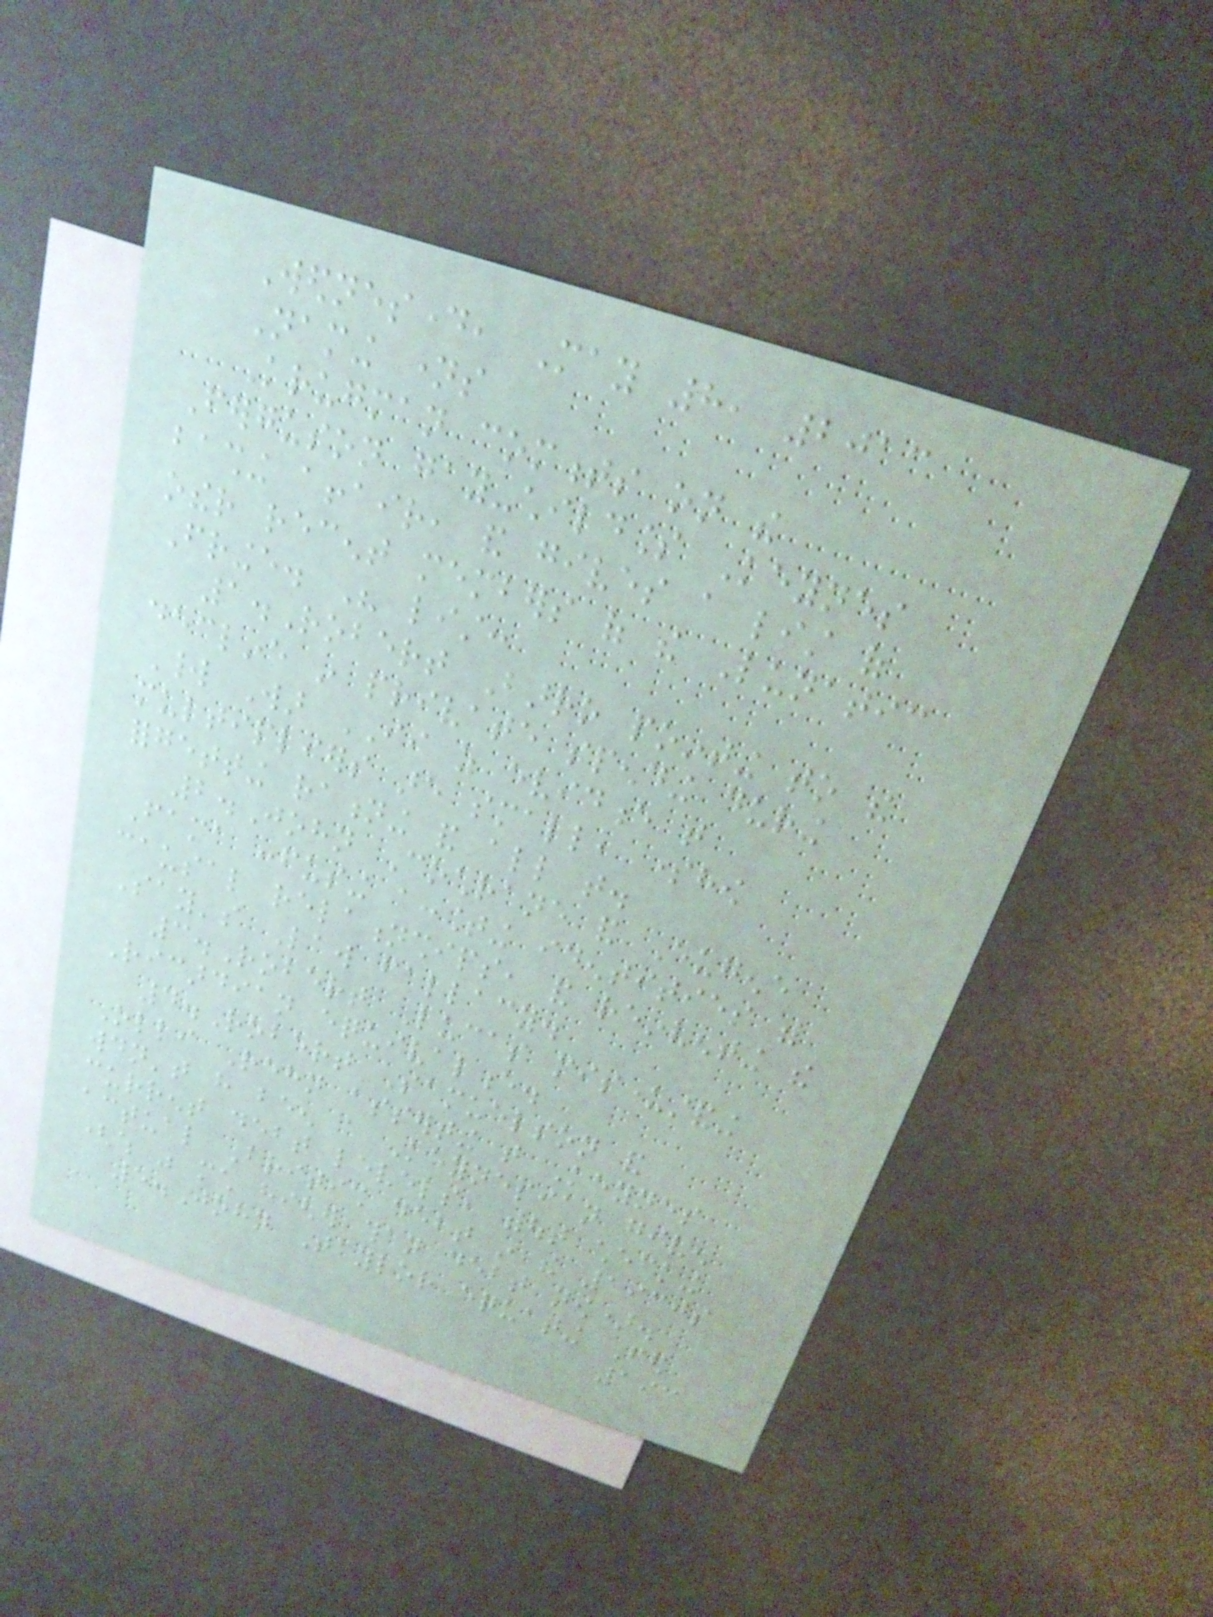Wednesday, May 8, 2013
Naming names
Krugman comments on the
Ferguson gay-childless Keynes
bashing affair, and gives a list of
other recent members of the Lunatic
Fringe. His list:
1.Robert Barro pointing to the
decline in private spending during
World War II as evidence that
multipliers are small, somehow
forgetting rationing and all that.
2.John Cochrane and Eugene
Fama confusing accounting identities with
causal relationships, and reinventing the
Say's Law fallacy.
3.Robert Lucas misunderstanding
Ricardian equivalence.
4.Robert Samuelson and
Olli Rehn asserting that Keynes
wouldn't have been a Keynesian given
current debt levels, without checking
actual British debt in the 1930s
(which was much higher than debt now).
5.John Taylor equating Fed
193
